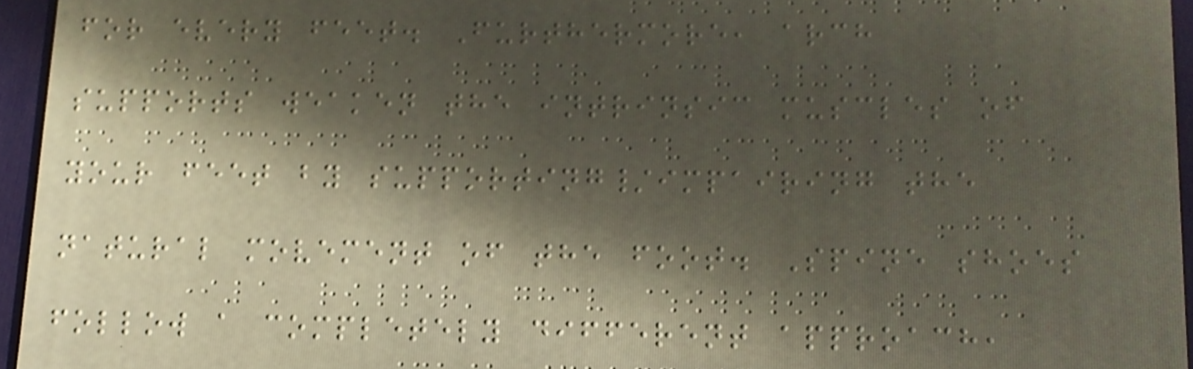for every feet. Furthermore, arch
supports weaken the intrinsic muscles of
your feet by supporting/impairing the
natural movement of the foot. Spine shoes
follow a completely different approach,
